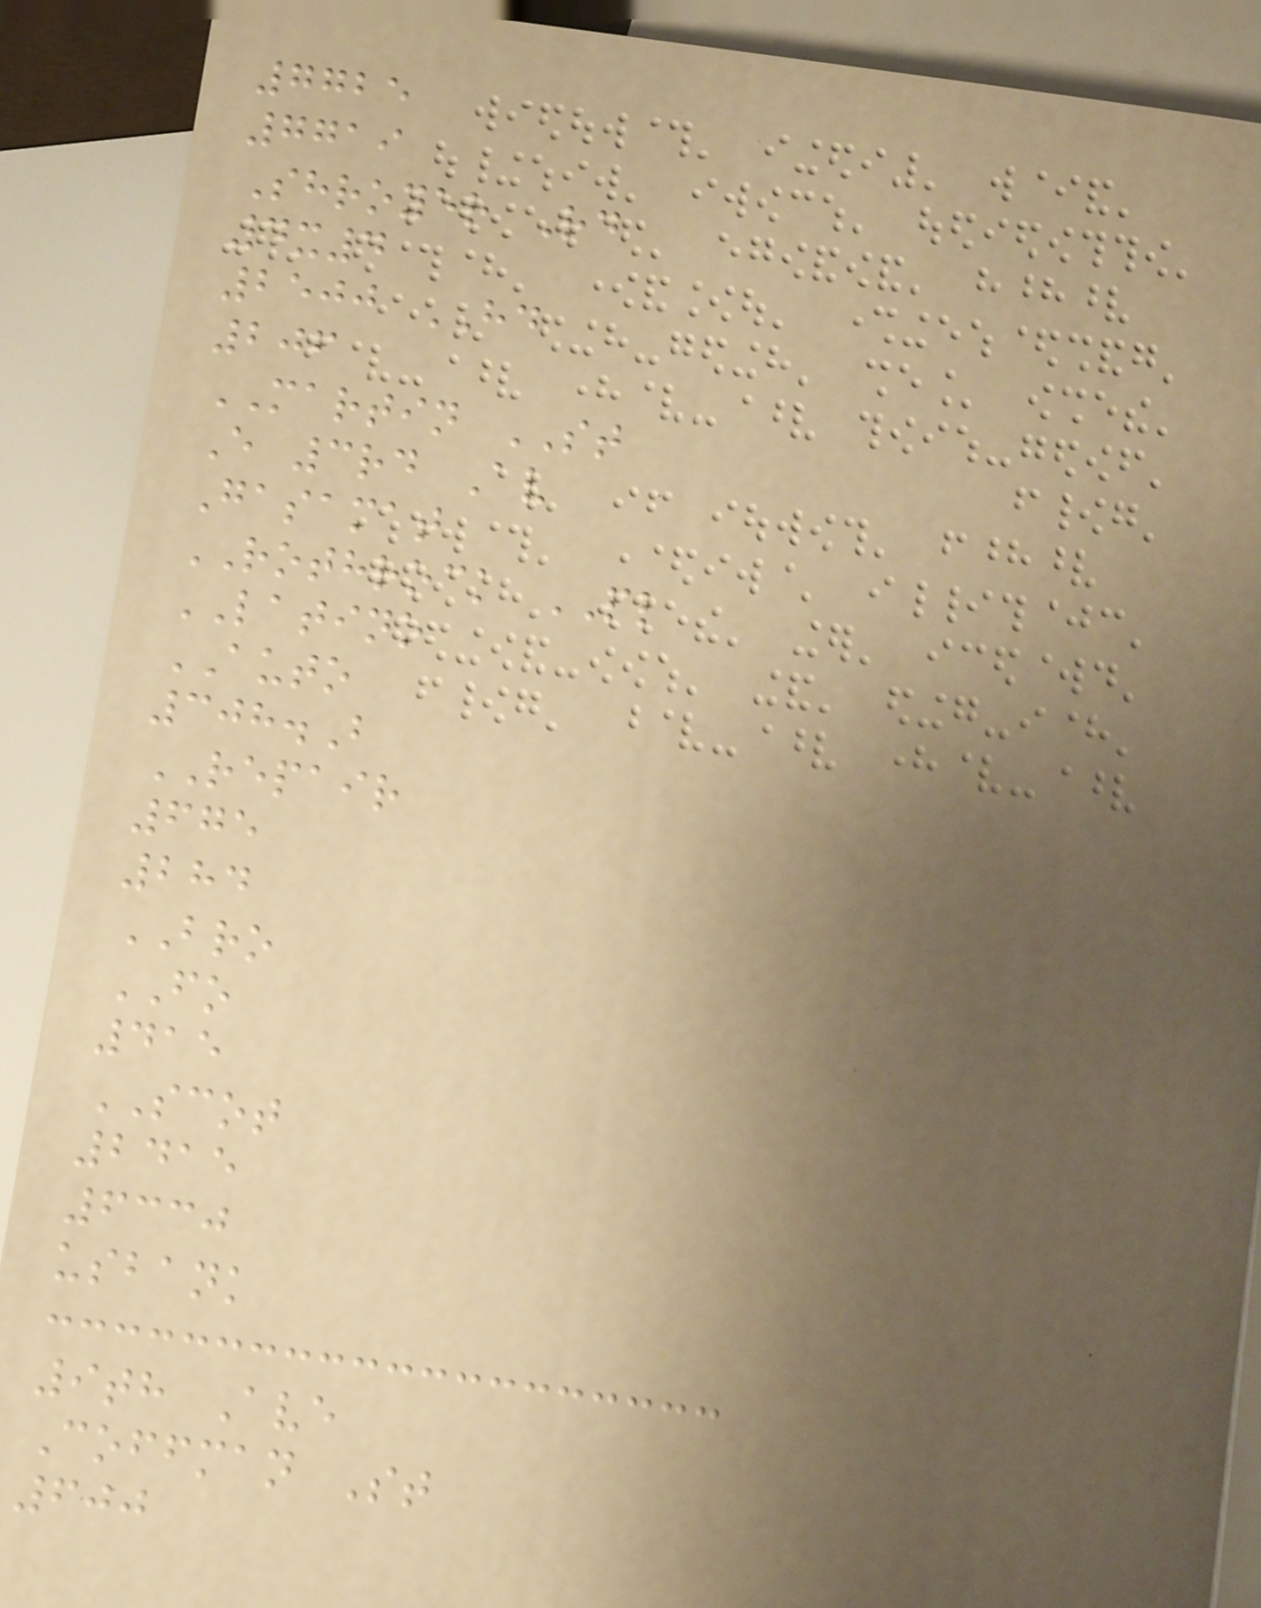7725
7719
Shroyer Rd
4x4
2500 HD
206
MARTIN ST
E 3rd Av
Gasamat
ROTHROCK PL
LATINO
AUTO
308.B
REPAIR
675
284
BRO
FO
415
SCOT
2415
6330
usbank
9th Ave
Coffman St
600
